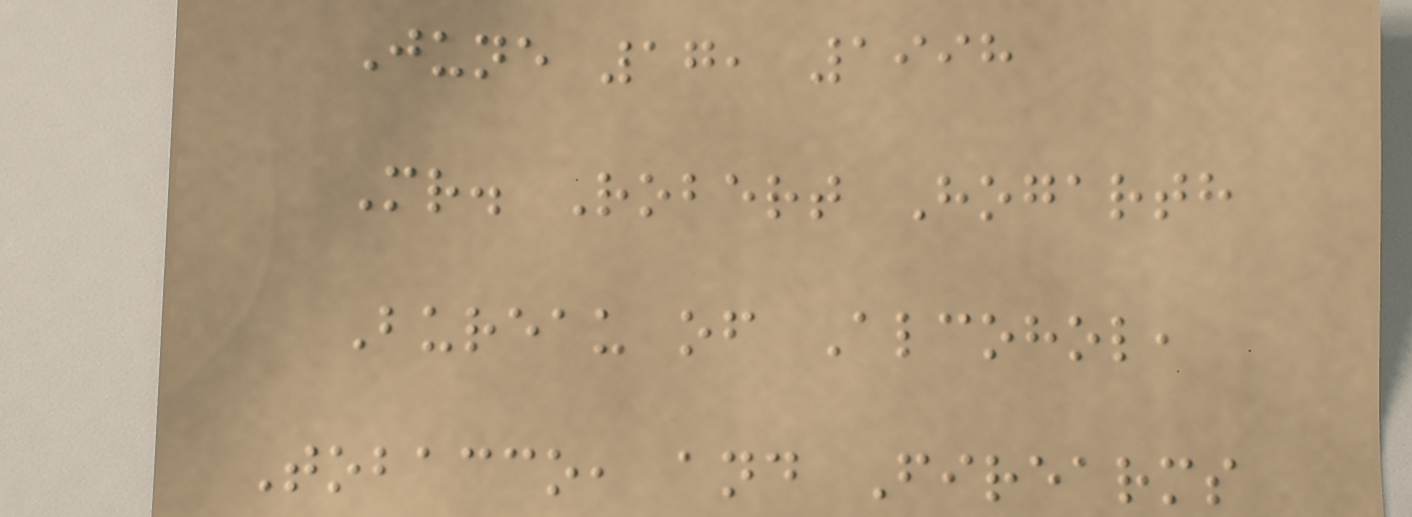June 17, 1998
Mr. Robert Hogarth
Bureau of Alcohol,
Tobacco, and Firearms
